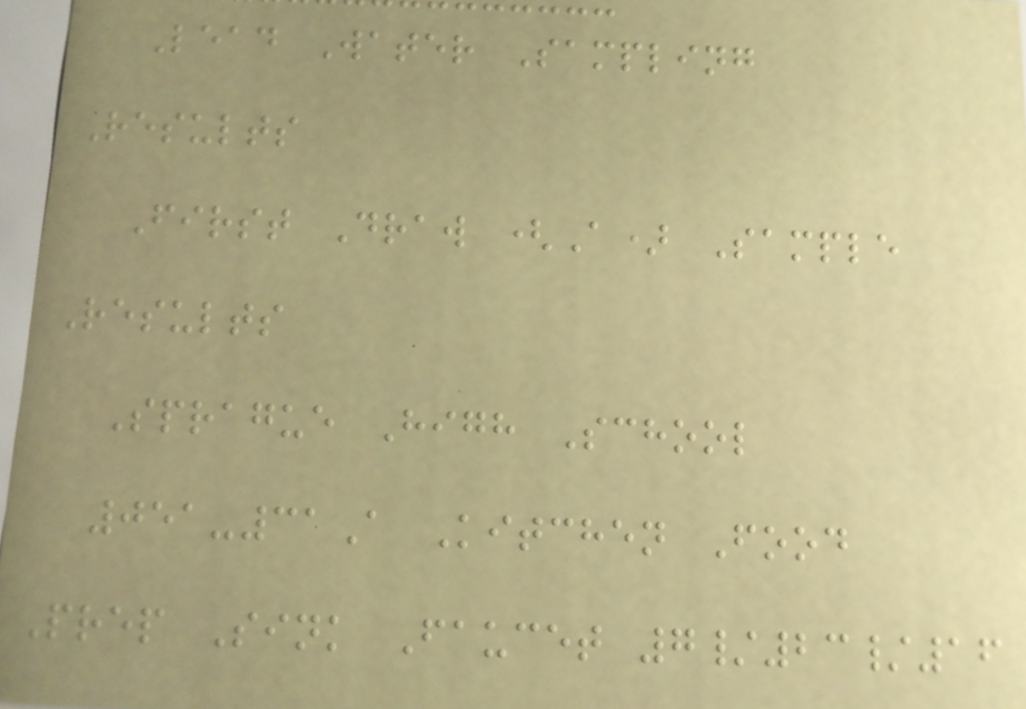Lead Water Sampling
Results
First Draw (A) Sample
Results
Sprague High School
051-31A Kitchen Food
Prep Sink Faucet 7/23/16
